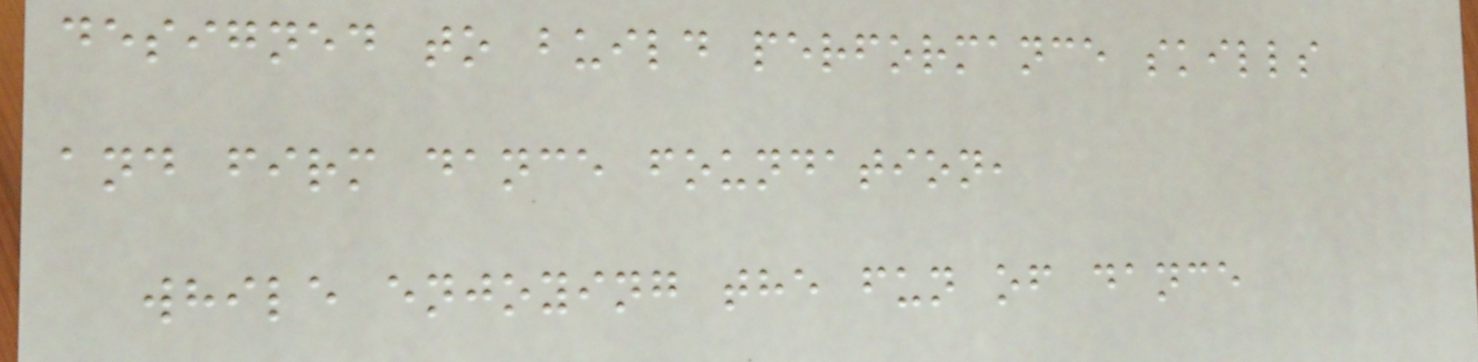designed to build performance skills
and firm dance foundation,
while enjoying the fun of dance
